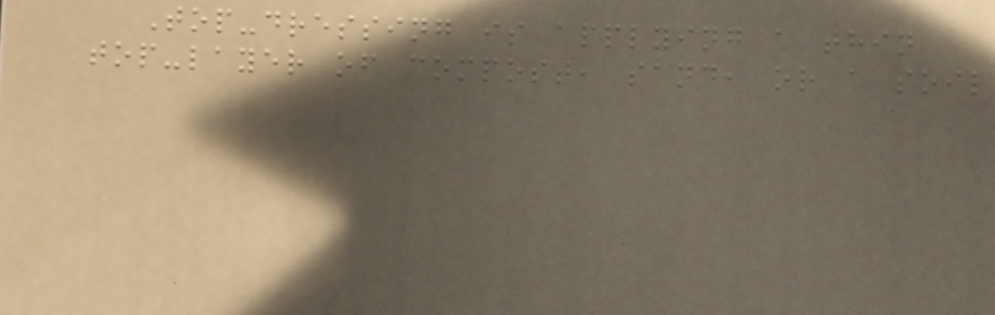Top-dressing is applying a thin
top-layer of compost, sand, or a soil
